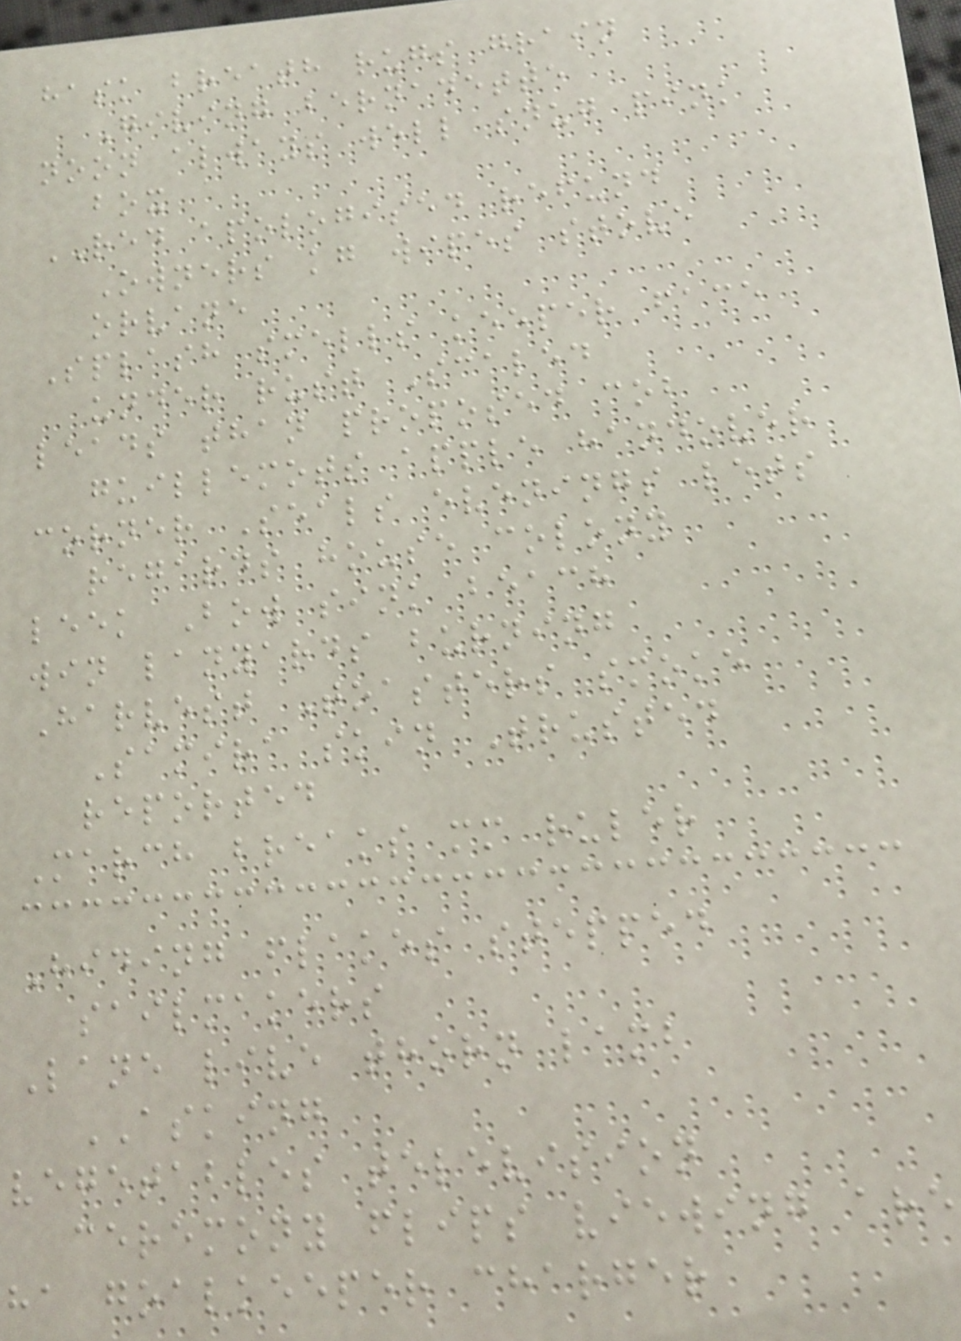hask breath rugs grain
Giving bernadette
noon always well snug pink
box
RED apologised refund
Owners kg wipes stove
orvane
Splash smells keeper face
under rust Scaled
leads than proposed cob
guillemots apple handover
corner Seals evenings lets
regards house colony
leek Bow sink beach
win lanyards burning
Harvest Toasters smoke
Samira skin Trusted
reported
March breaks mm ruler
Hiding flakes stepped
sailmakers
Lane live thorn lamb
ASKING
vegetables television
ceremony flips viewing are
ha goalkeeper charger
